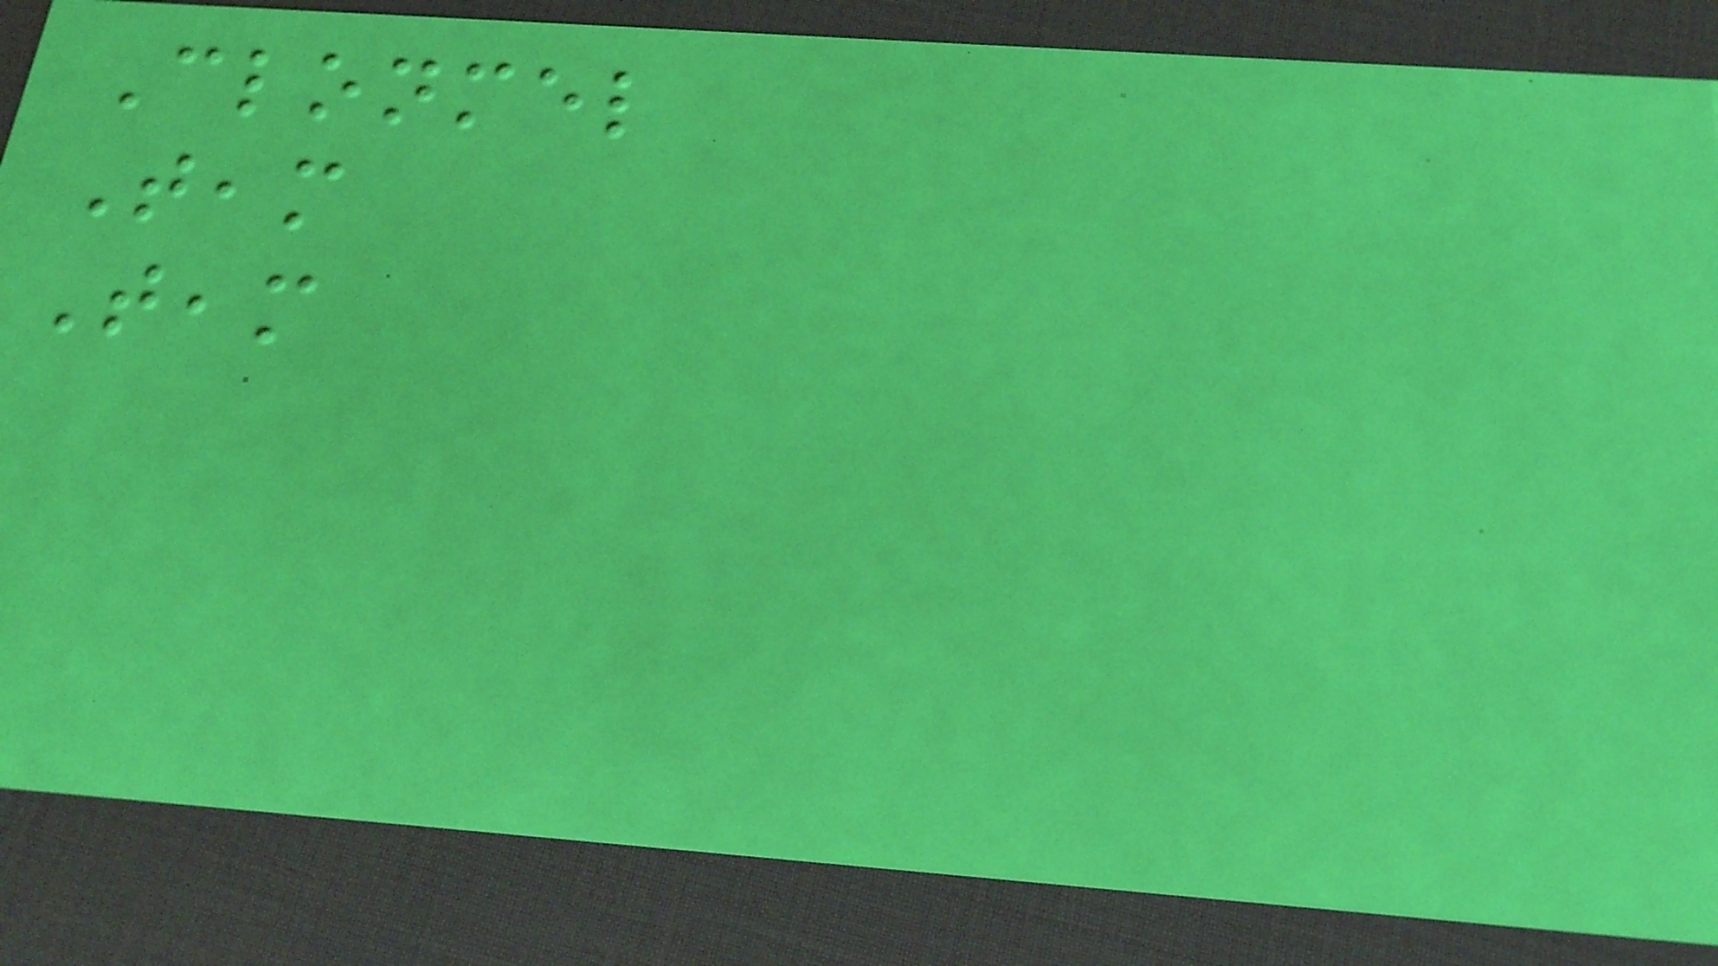Clonmel
Team
Team
